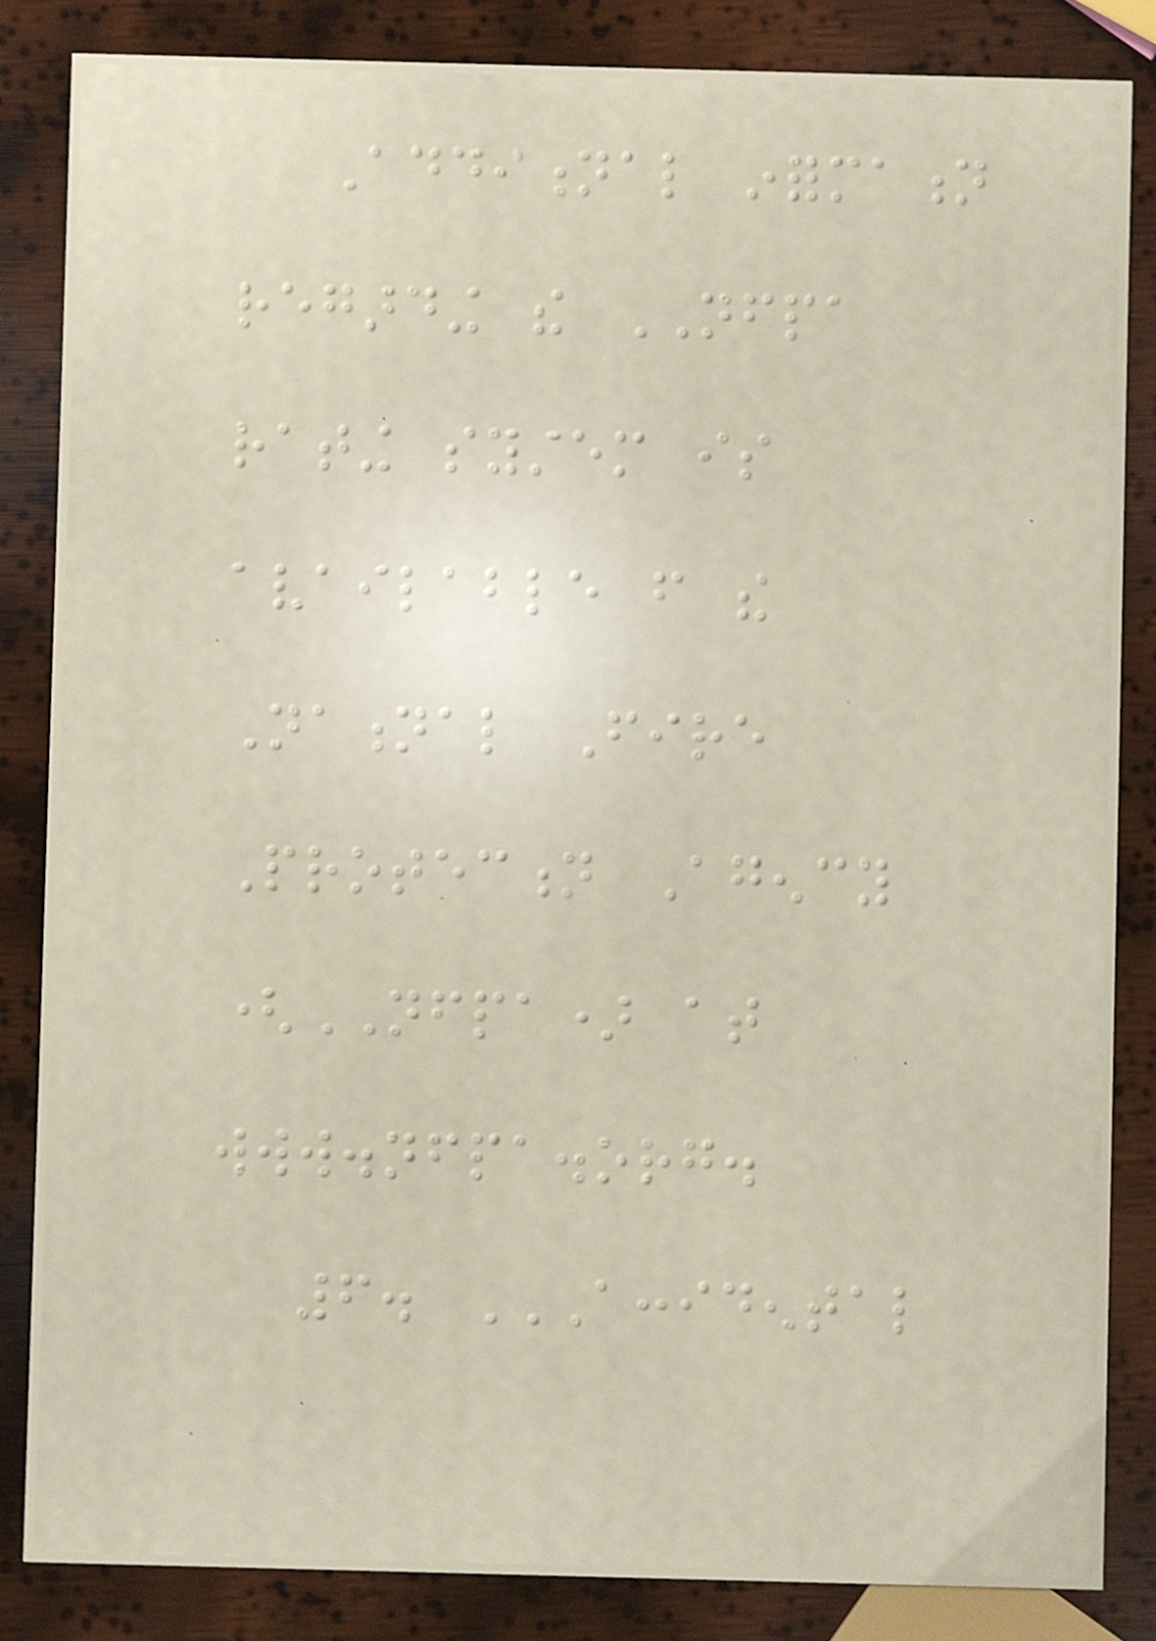Additional information
regarding the NFPA
rating system is
available from the
National Fire
Protection Agency
(NFPA) at
www.nfpa.org.
6. ACCIDENTAL
